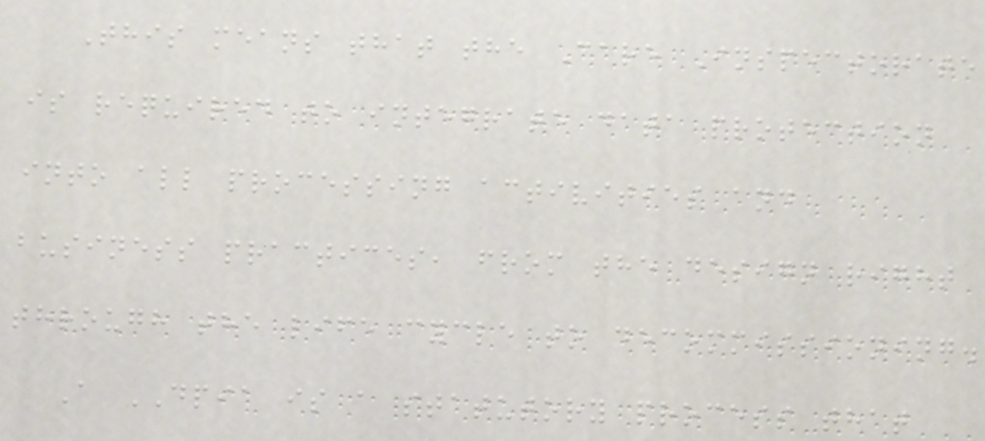This means that the Care Inspectorate
is required to integrate data protection
into all processing activities and
business practices, from the design right
through the life cycle to decommissioning.
A DPIA is a statutory process that
